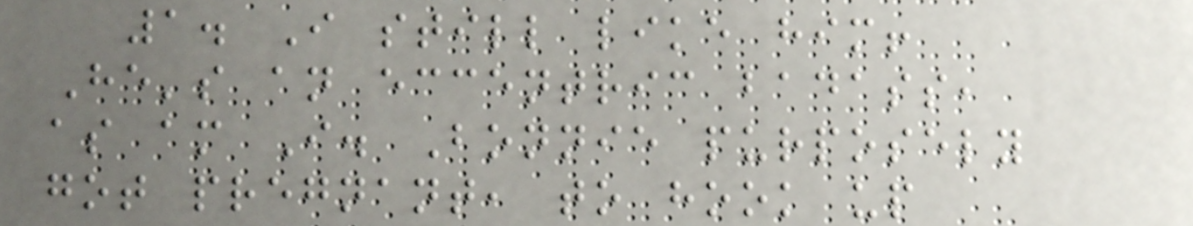1. I still like him!
He's an eccentric badass,
as am I. Bonnie purposely
got pregnant, to hook up
